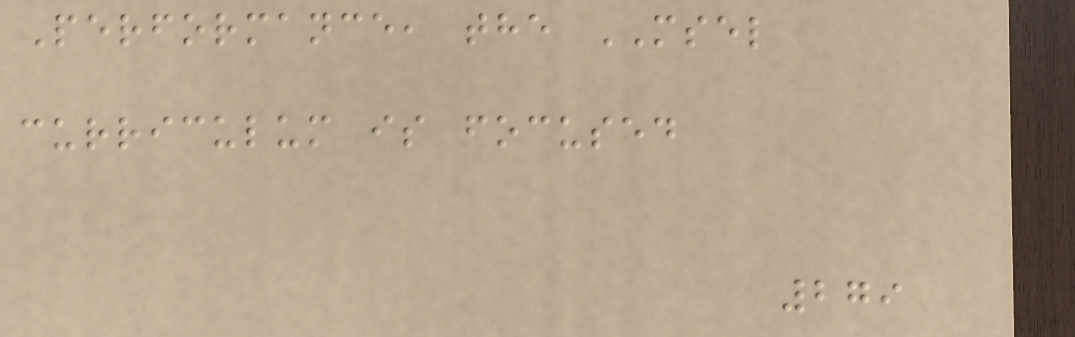Performance, the MSEL
curriculum is focused
279
